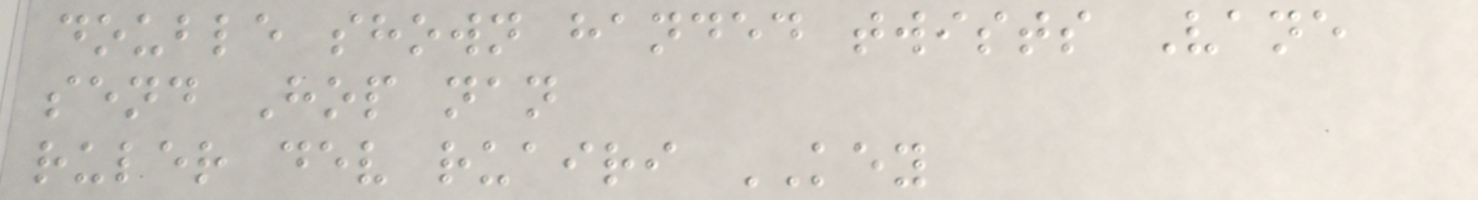double shown handed twists Vane
send Hop nan
ruler dev ruairi KEY
